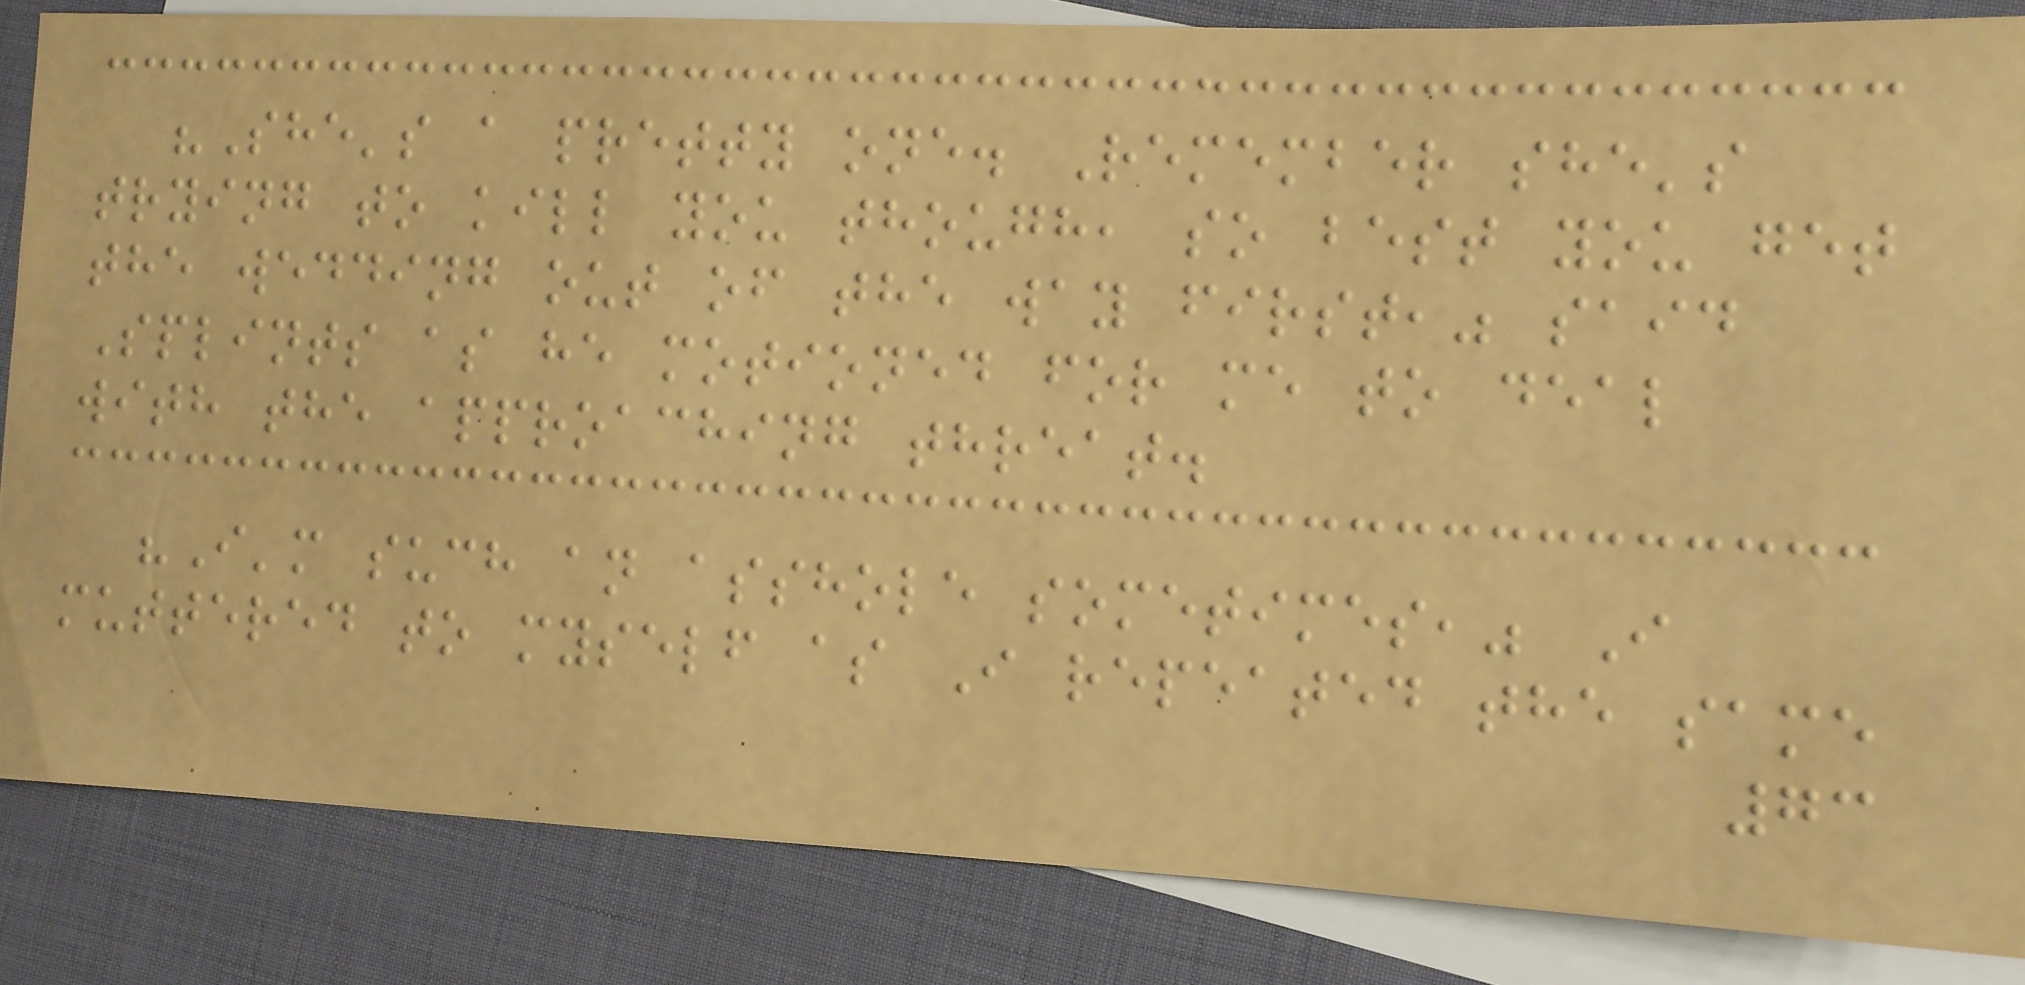"She's a pretty one. Remember she's
trying to kill you though, so best you get
the wedding out of the way first," said
Splints as he motioned for me to deal
with the approaching threat.
"I'm such an asshole sometimes," I
muttered to myself as I repeated the same
73
